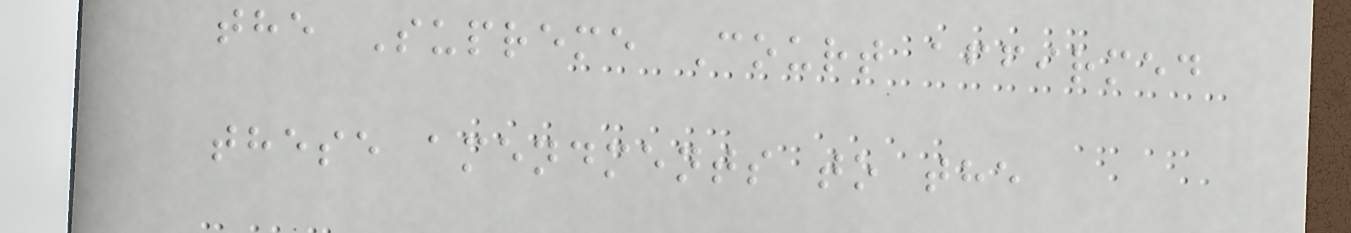the Supreme Court affirmed
these amendments to the
